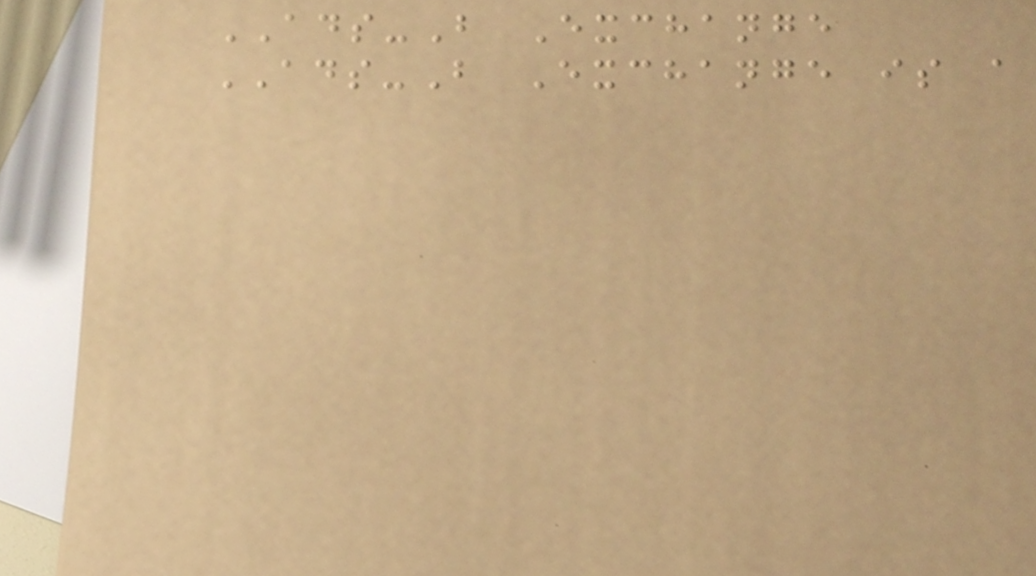ADS-B Exchange
ADS-B Exchange is a
